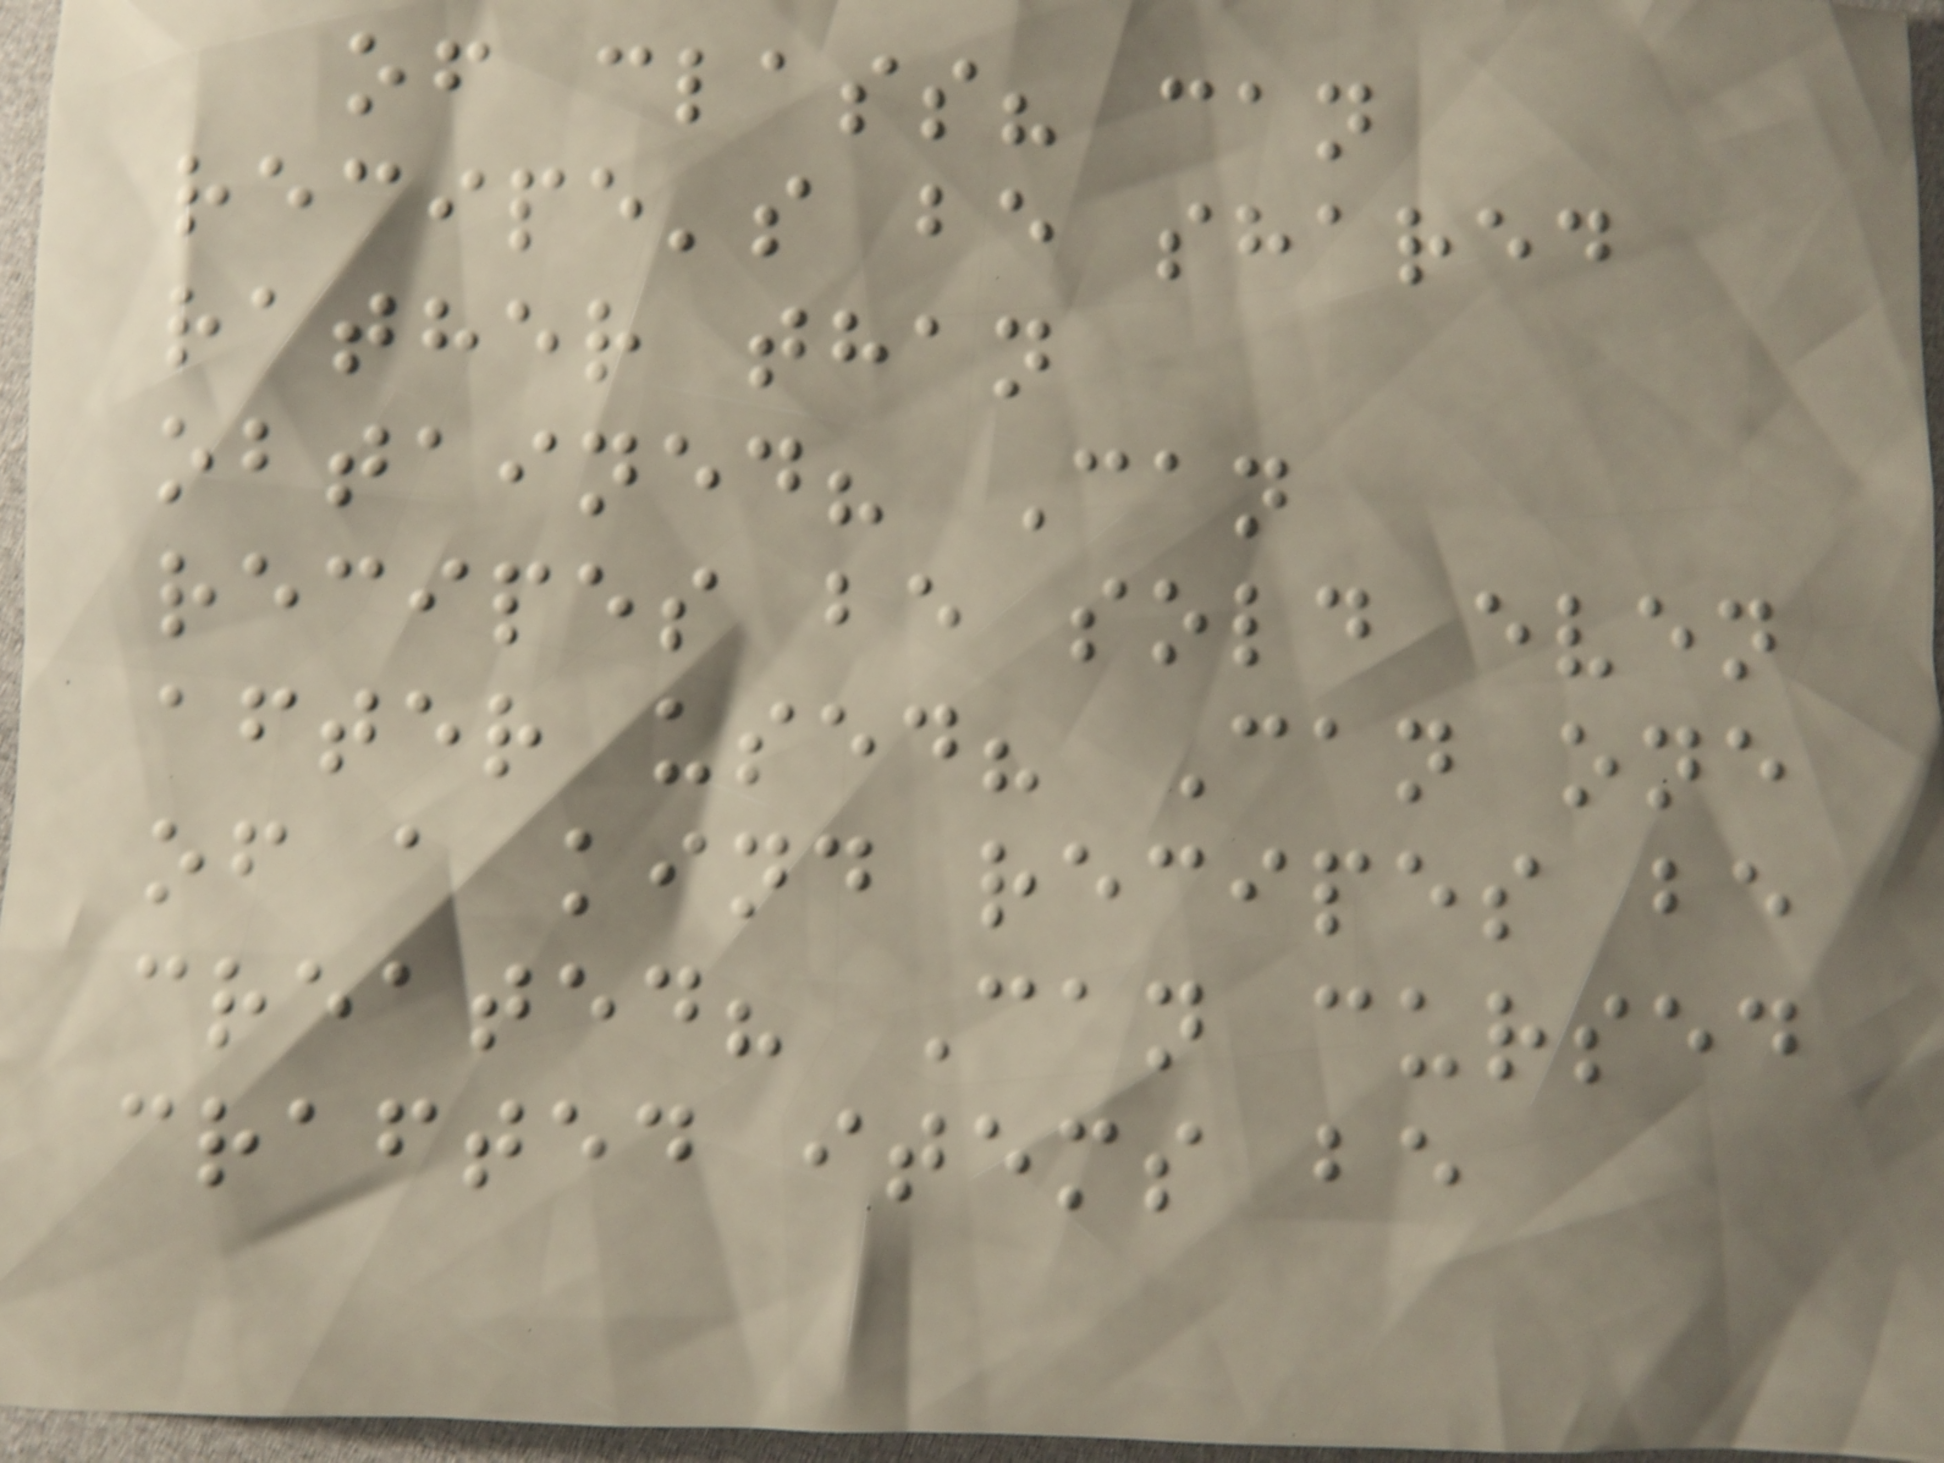of class? can
recipe's be shared
rather than
obtained? Can
recipes be sold even
after used? Can one
of a kind recipes be
created? Can cursed
crafted items be
